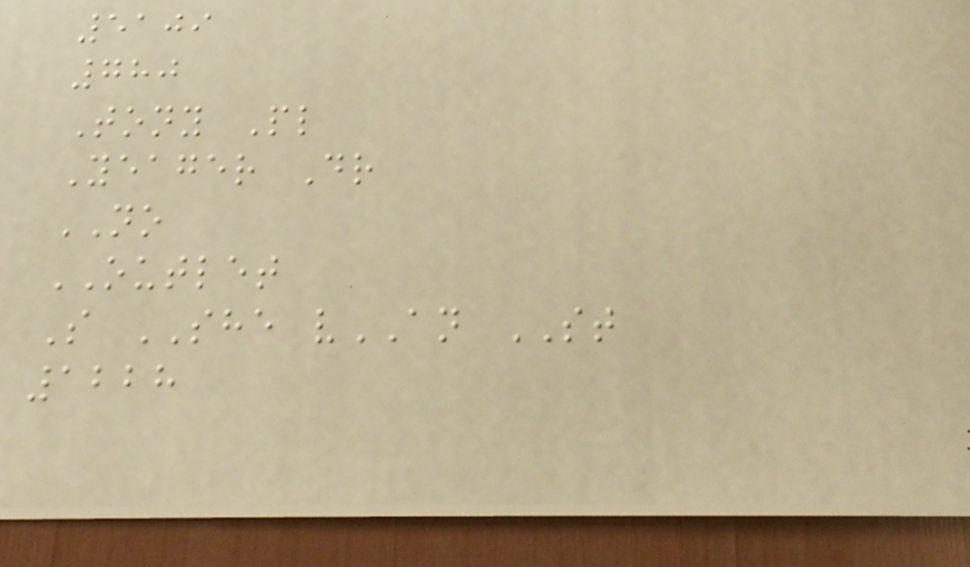5109
780
Tony Pl
Yeager Dr
NO
OUTLET
S SHE vAN ST
1228
